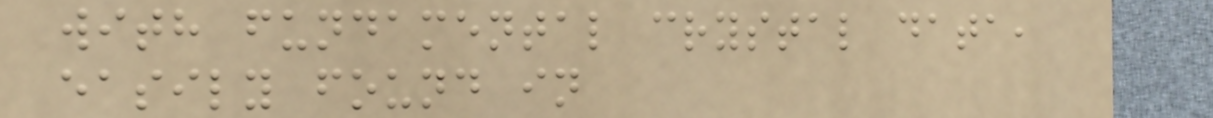with fundamental crystal data,
easily found in
